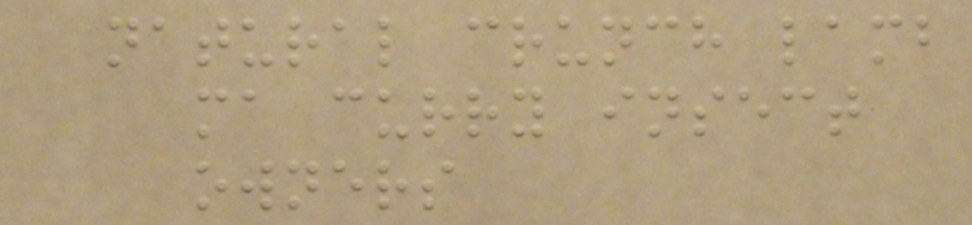natural crunch lamb
ma curry insect
owners
